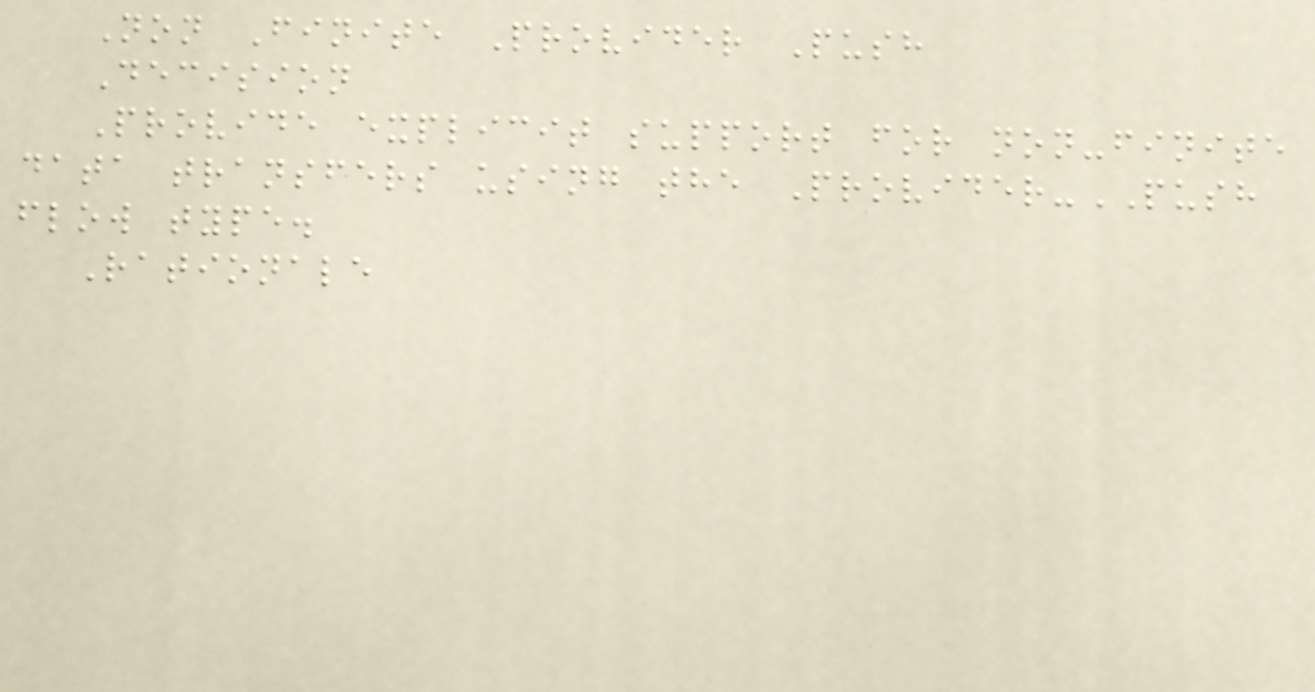Non Finite Provider Push
Decision
Provide explicit support for non-finite
data transfers using the Provider-PUSH
flow type.
Rationale
